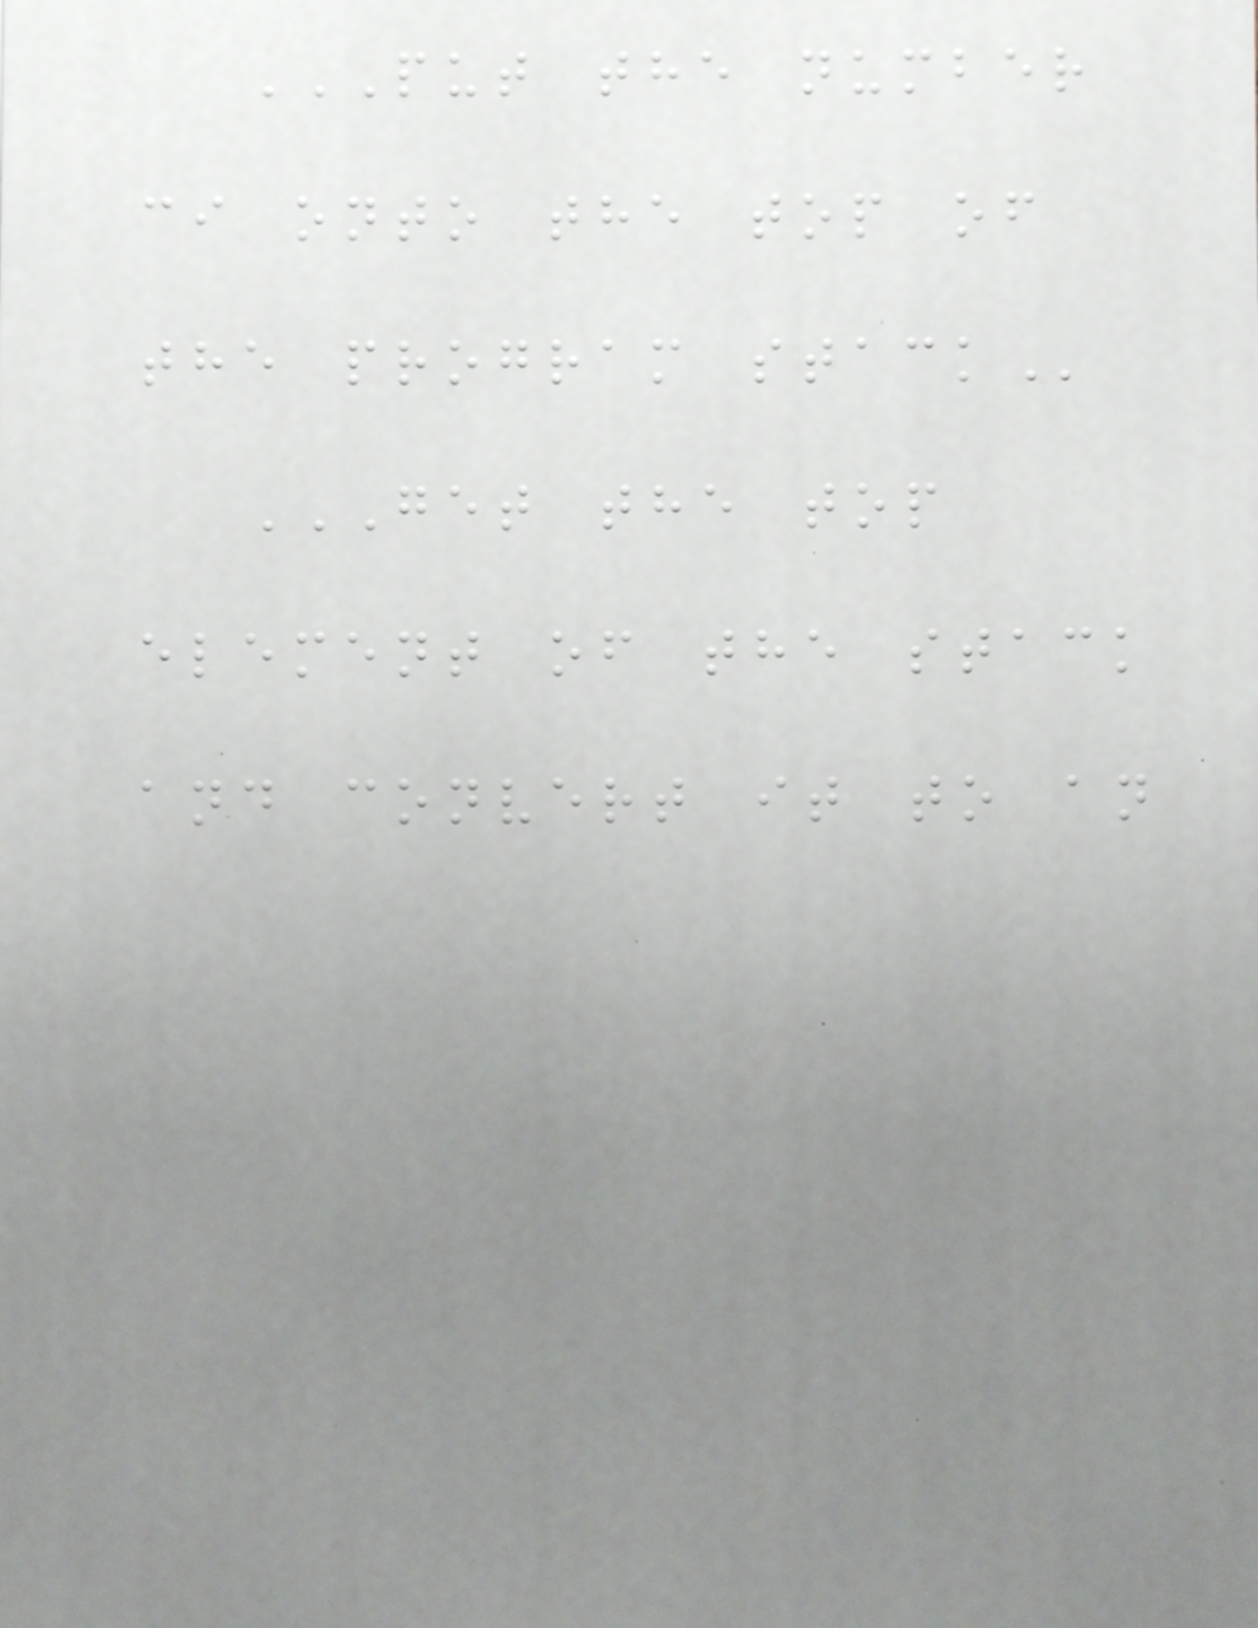PUT THE NUMBER
CI ONTO THE TOP OF
THE PROGRAM STACK
GET THE TOP
ELEMENT OF THE STACK
AND CONVERT IT TO AN
